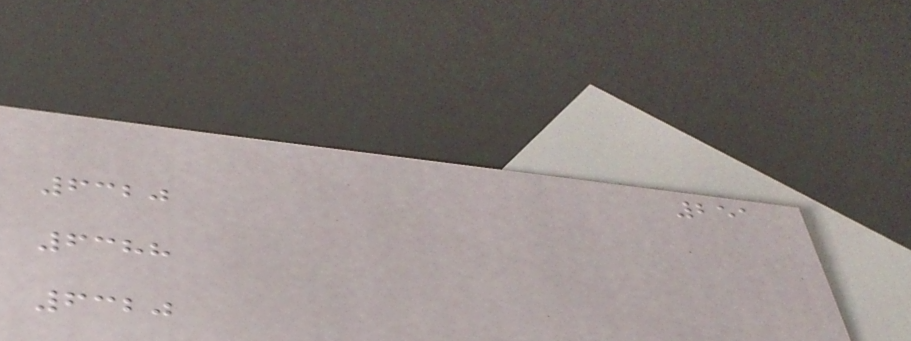251
6320
6388
6320
